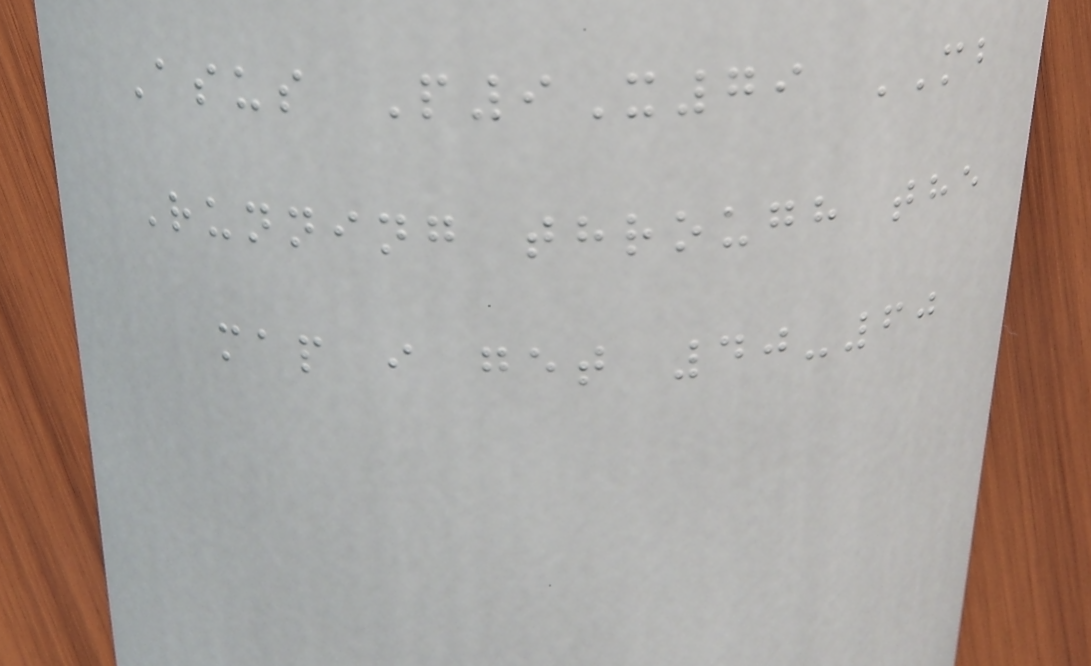Asus P9X79 MB
Running through the
map i get 40-60
